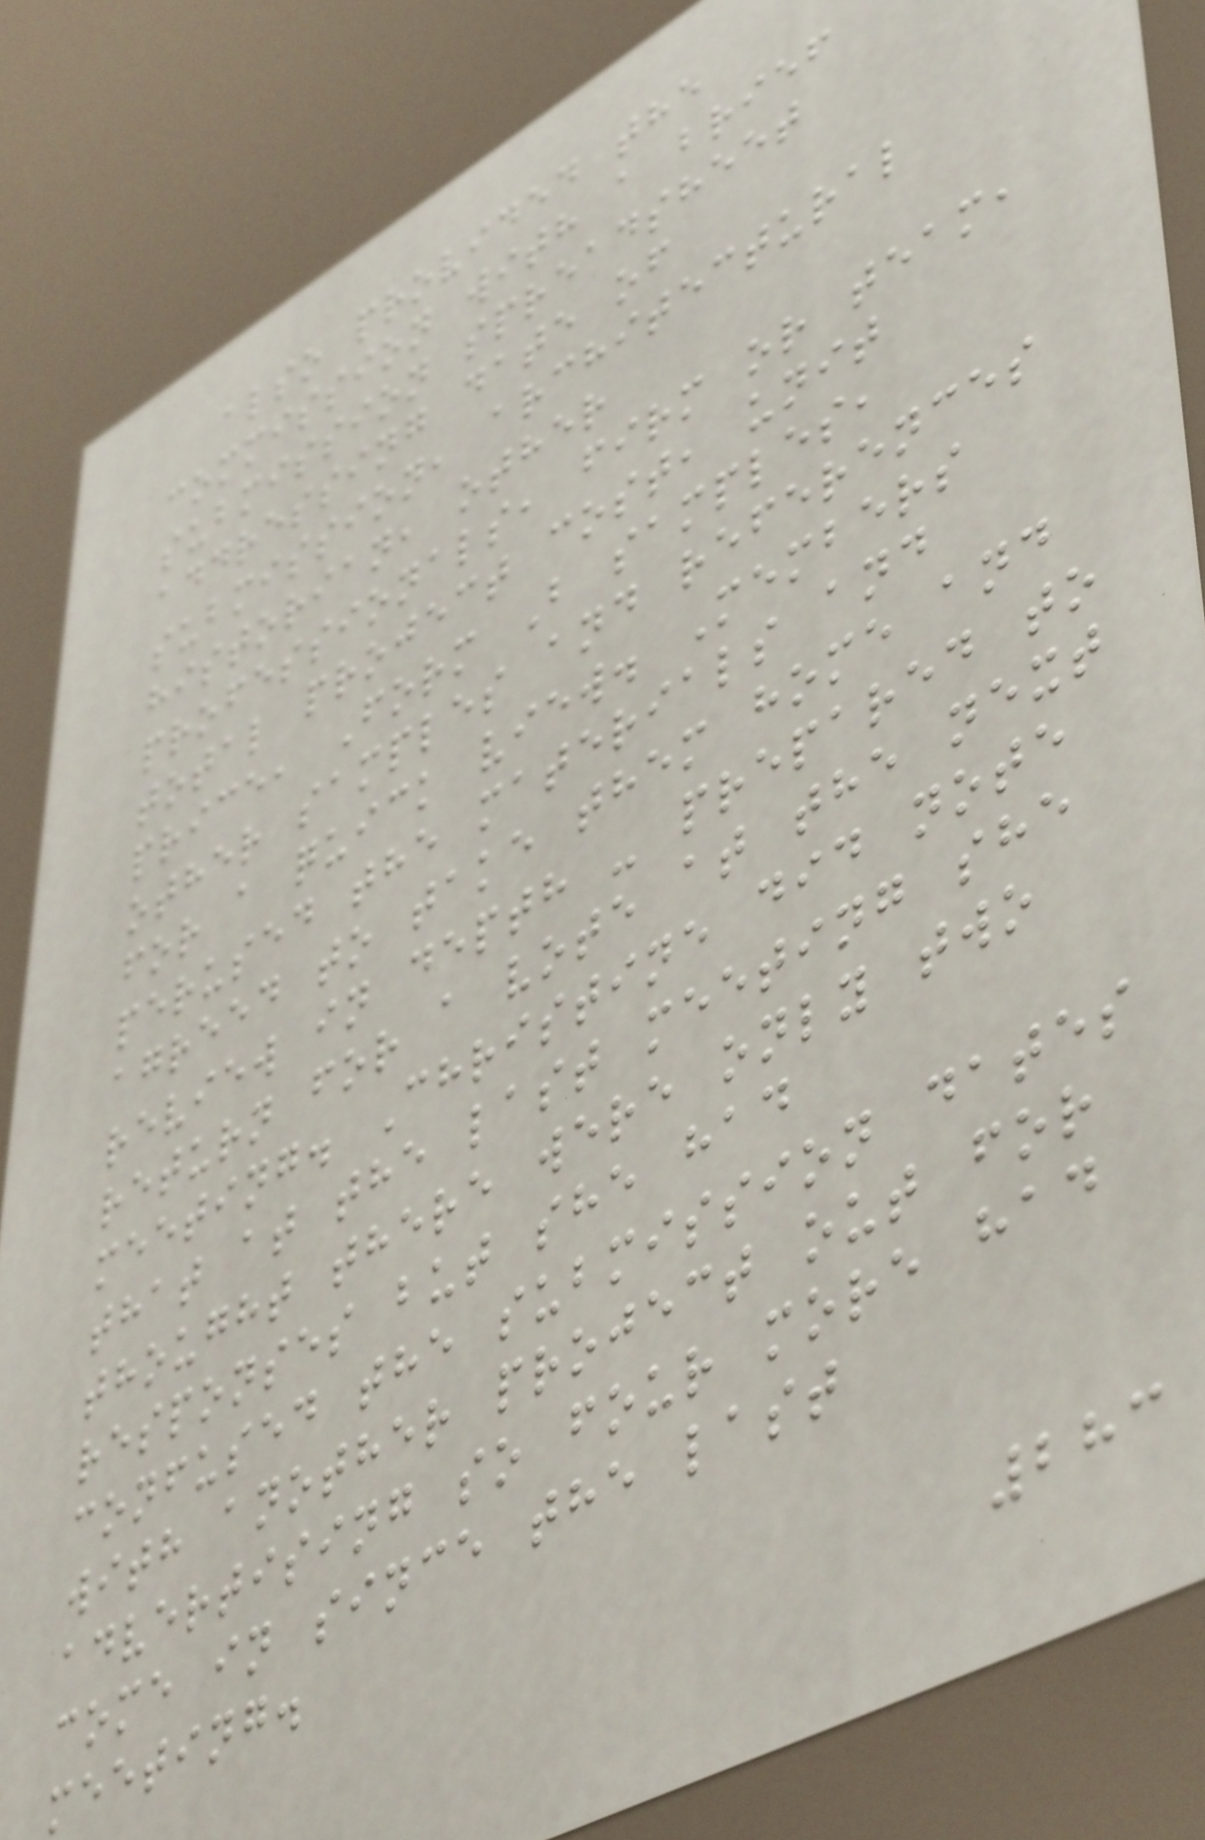also provided the
commission with a brief
submission spreadsheet
addressing date of
submission, architectural
historian, other
professionals, firm or team,
total project cost, unit
price, Form B samples,
other samples and references
for a quick view. Members
perused the materials and
agreed to take them home and
review in depth - prepared to
return for a vote at the next
meeting. Christine did note
that at the last meeting she
thought there were only two
responses but she had
confused the submission dates
with another project out for
advertising so four more had
come in since the last
meeting.
283
